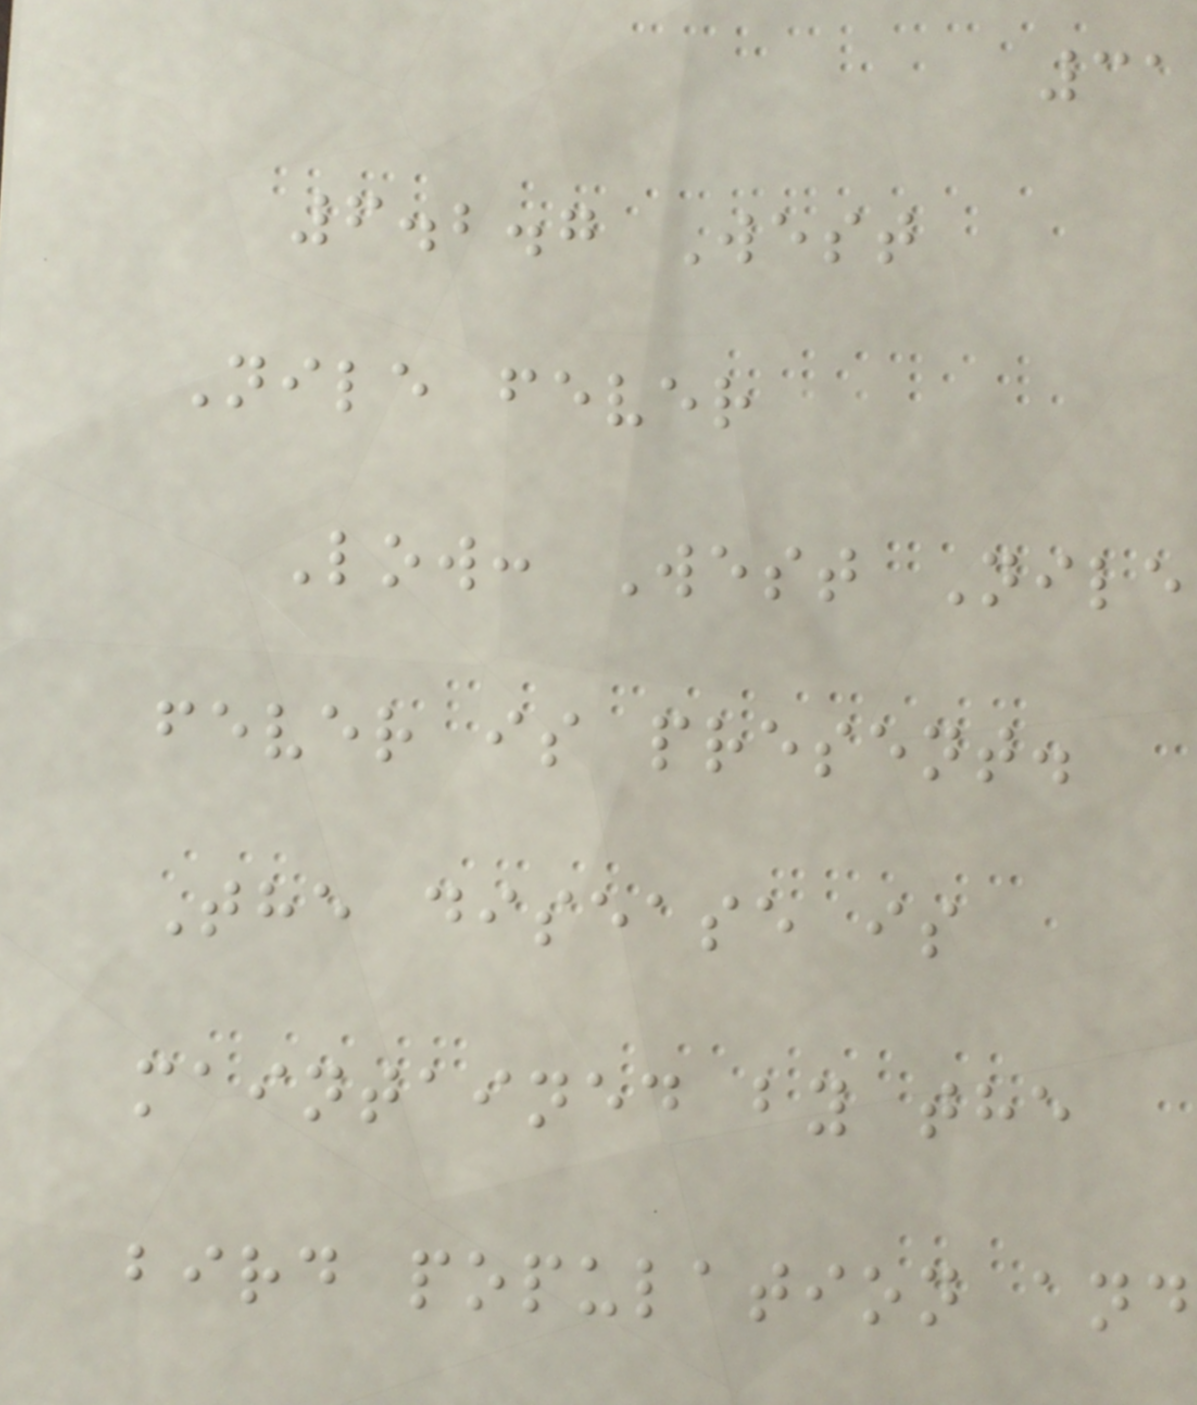31
6.2.7 West
Nile fever
Low: West Nile
fever is present.
The disease is
maintained by the
bird population and
